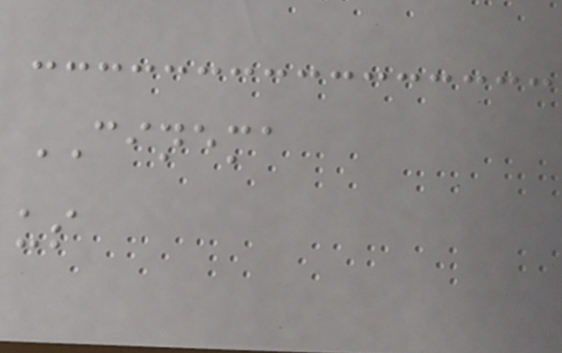CINEMA
us
